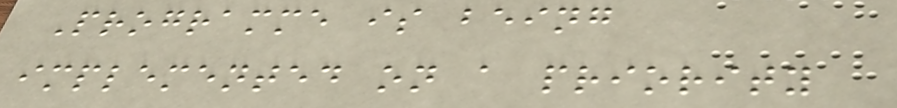Programme is being
implemented on a priority
